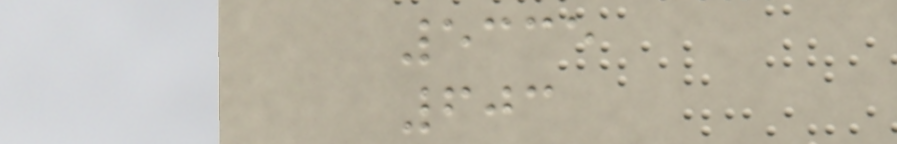5335
603
